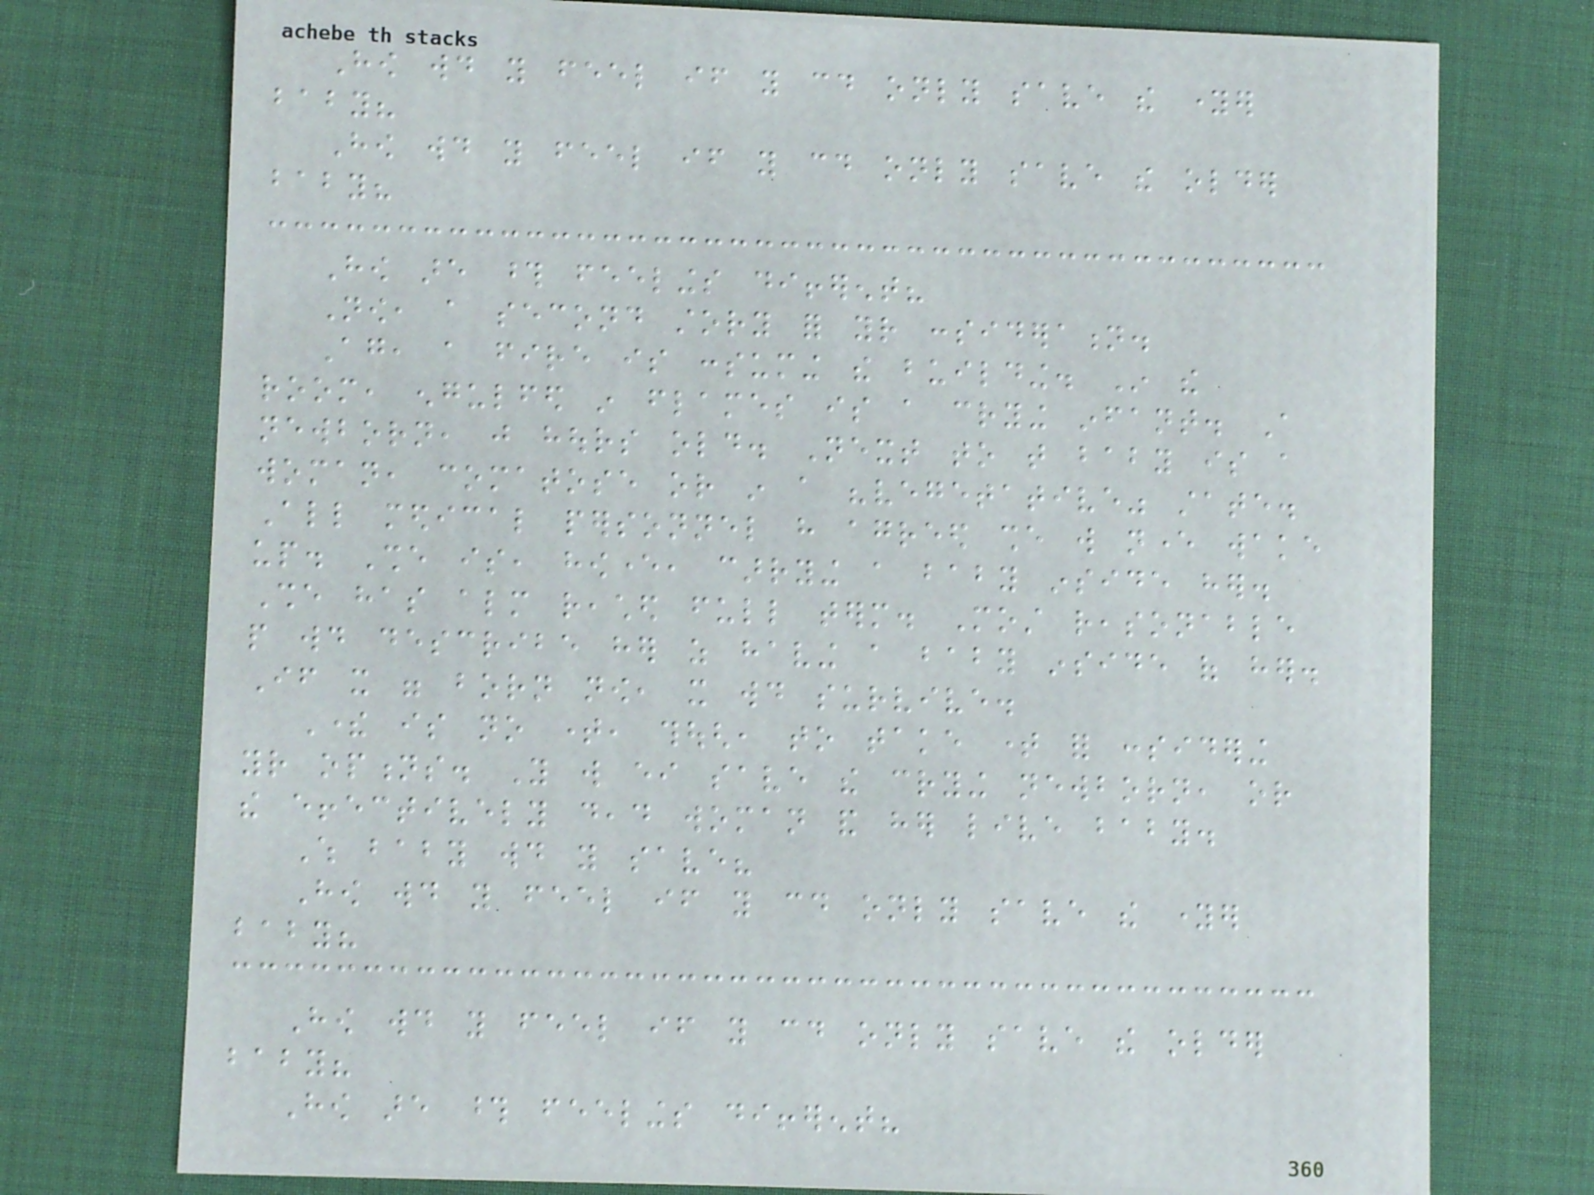How would you feel if you could only save the younger
baby?
How would you feel if you could only save the older
baby?
How are those feelings different?
Now, a second story for your consideration.
Again, a fire is consuming the building. In the
room, engulfed in flames is a crying infant. A
newborn, just hours old. Next to that baby is a
woman, comatose or in a "vegetative" state.
All medical personnel have agreed she will never wake
up. She is, however, carrying a baby inside her.
She has almost reached full term. Most reasonable
people would describe her as having a baby inside of her.
If it were born now, it would survive.
There is no time, though, to take time for considering
your options. You will either save the crying newborn, or
the effectively dead woman and her live baby.
Which baby would you save?
How would you feel if you could only save the younger
baby?
How would you feel if you could only save the older
baby?
How are those feelings different?
